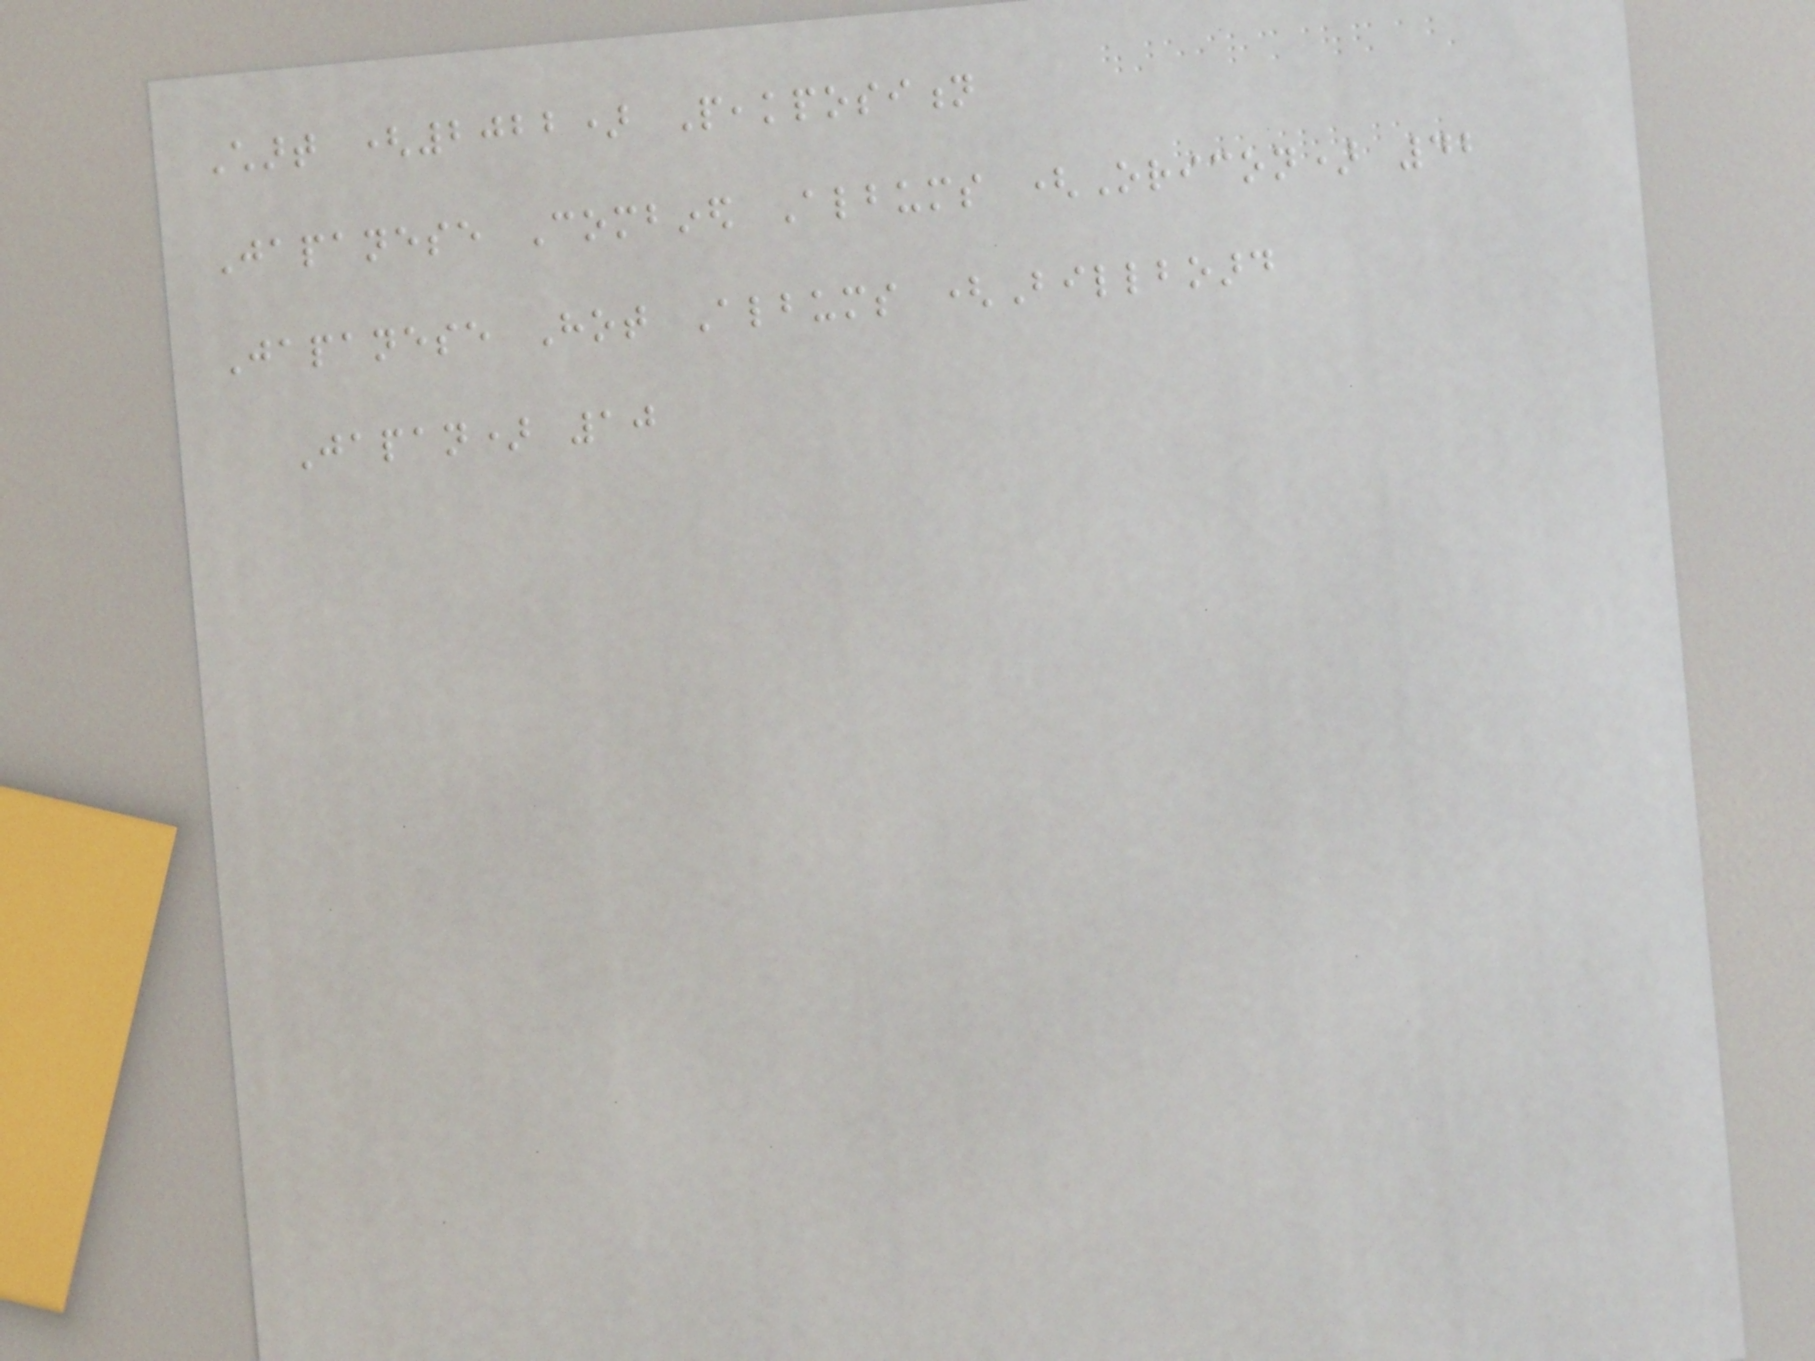Chart (2022) Peakposition
Japanese Combined Albums (Oricon) 42
Japanese Hot Albums (Billboard
Japan) 10
